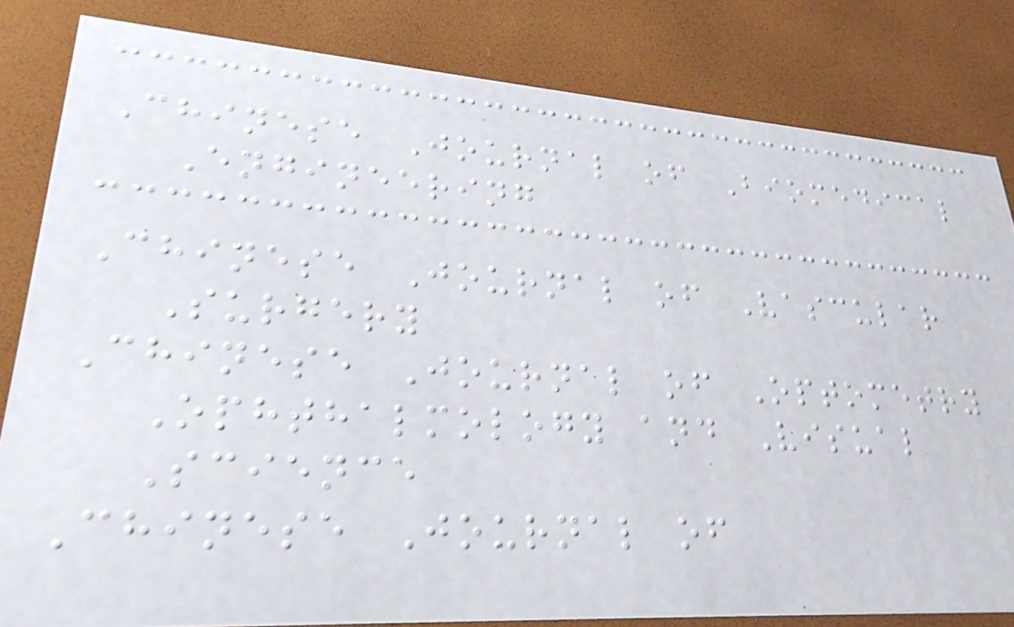Chinese Journal of Biomedical
Engineering
Chinese Journal of Vascular
Surgery
Chinese Journal of Optometry
Ophthalmology and Visual
Science
Chinese Journal of
